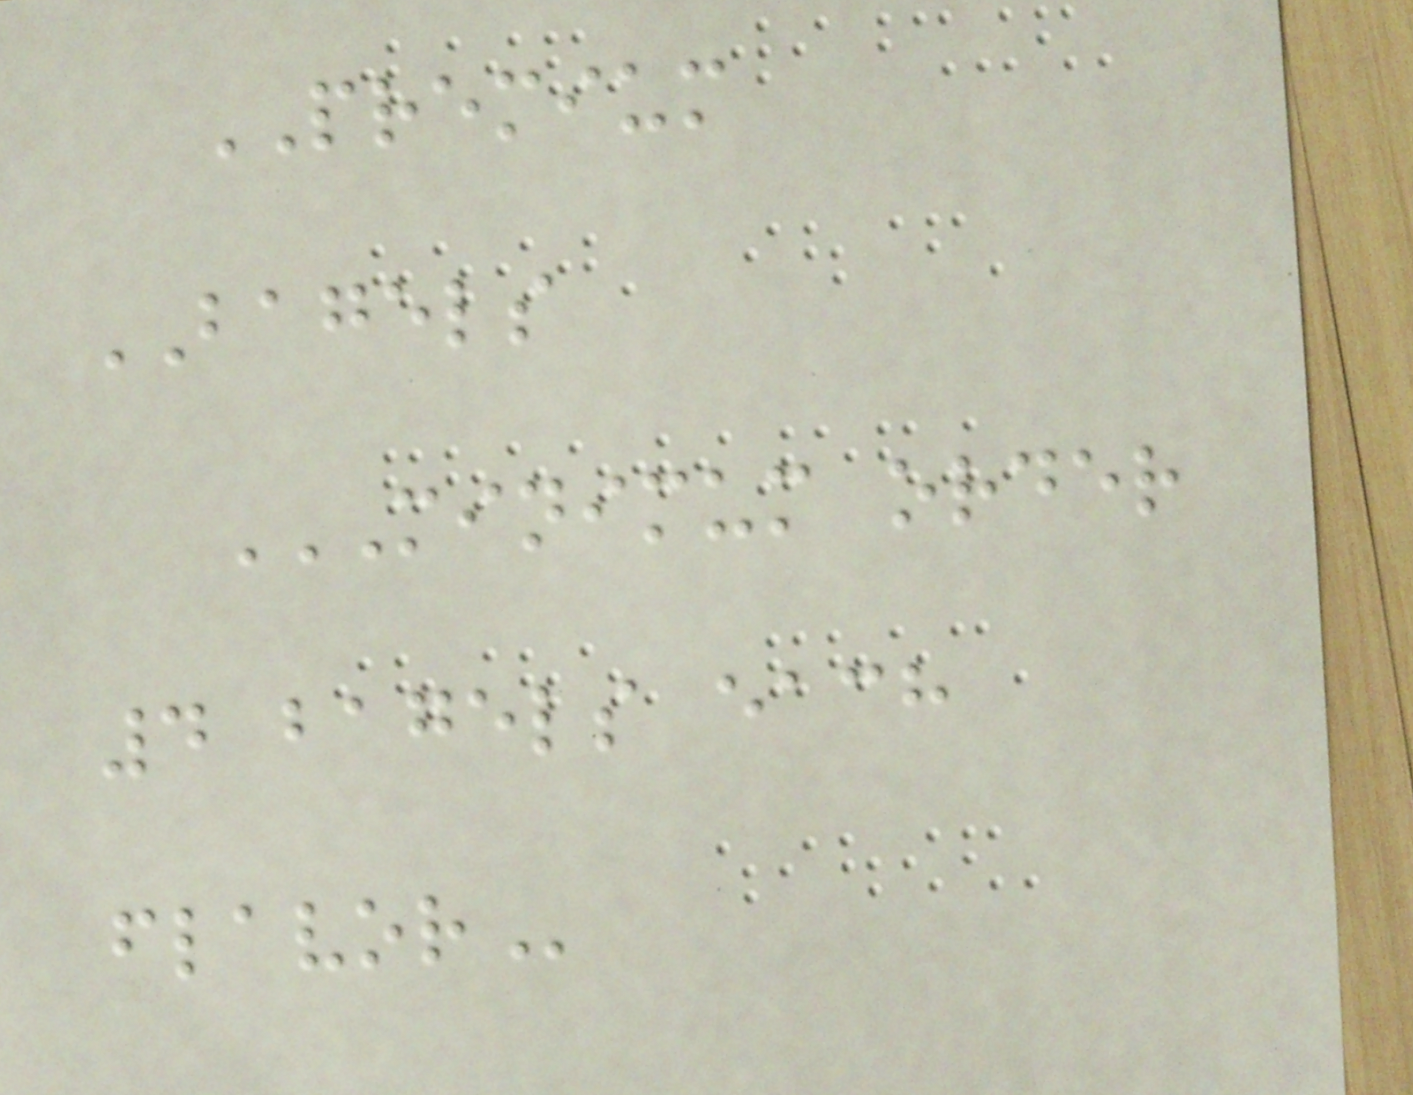PREMIUM
BAGELS
MINIMUM ORDER
4 BAGELS EACH
FLAVOR
